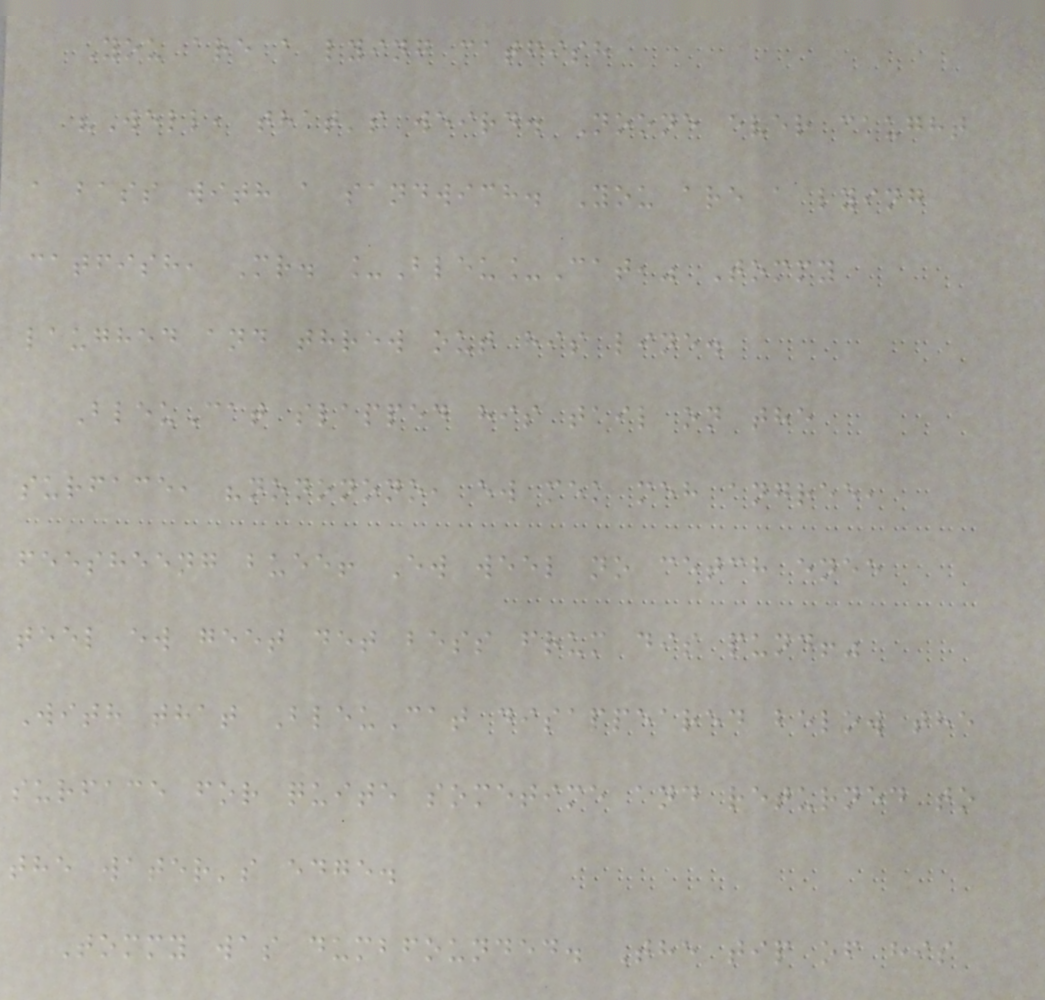You are a lying catfish
"Well, that's weird. Noone ever caught
a bass with a sandwich. You are a lying
catfish, Mr. _Bleu_Cat," Tommy
laughed and threw out his line.
BleuCat slapped his tail on the
surface, "nononono, ew mek meh angree,
feesheeng buee! Ew weel no cetch enee
teel ew geet det bess frum dis pund!"
With that BleuCat disappeared below the
surface for quite sometime and returned to
the water's edge.
Tommy was dumbfounded. The tip of his
